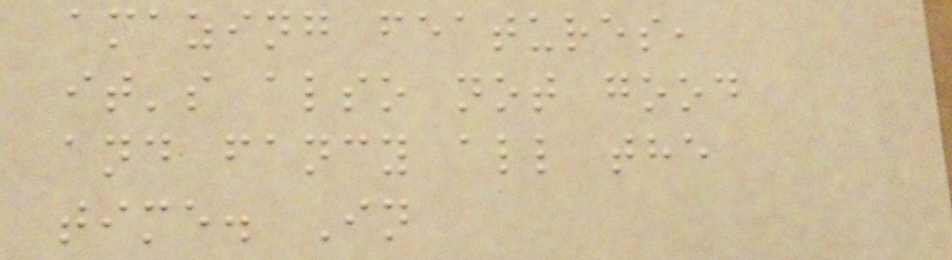amazing features,
it's also not good
and fancy all the
time. In
